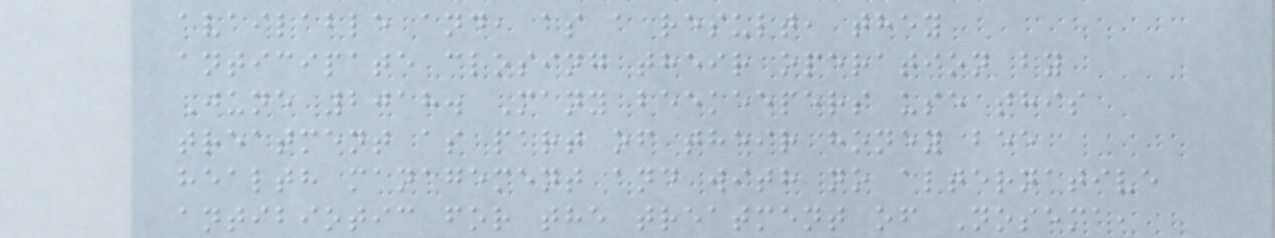available and, as a result, they
anticipate closing their operation by
June 2018. Many beekeepers use this
treatment as part of their honey bee
health management and with no alternative
antibiotic for the treatment of Nosema,
